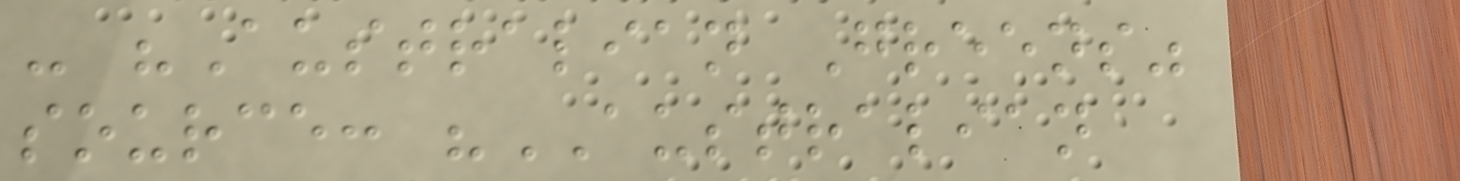- "Australian Greens"
source: "AUSTRALIAN
